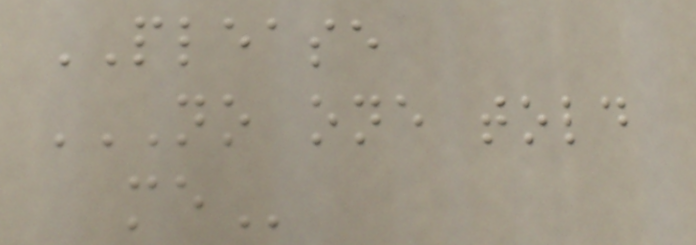PLEASE
NO ONE TOLD
ME
